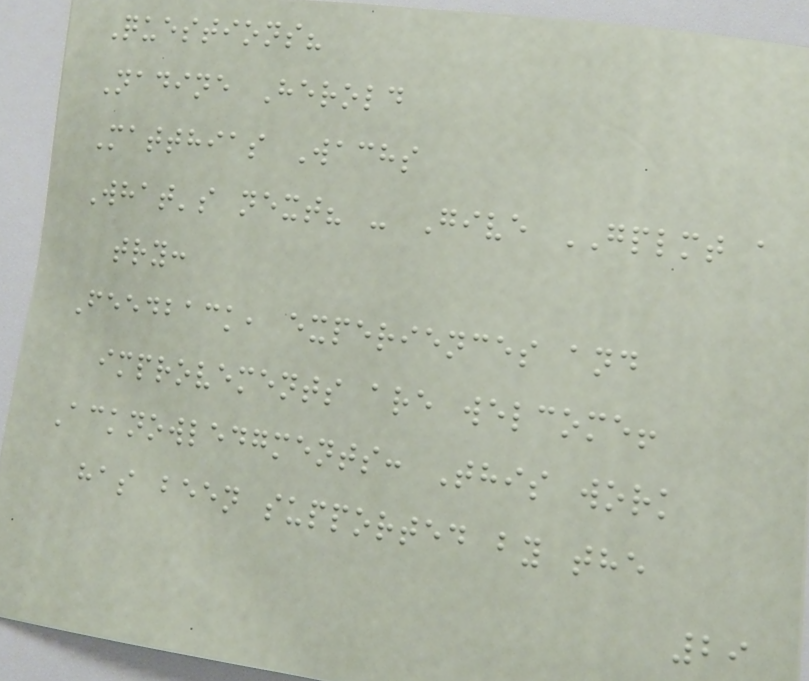Questions?
Nadine Herold
Matthias Wachs
What's next? - Give GPLMT a
try:
Feedback, experiences and
improvements are welcome!
Acknowledgments: This work
has been supported by the
29
